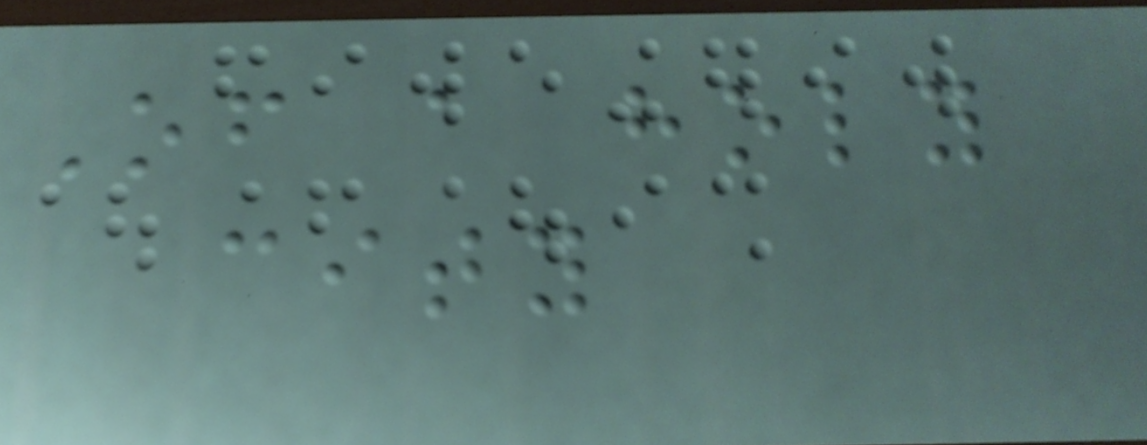Of a holy
city
